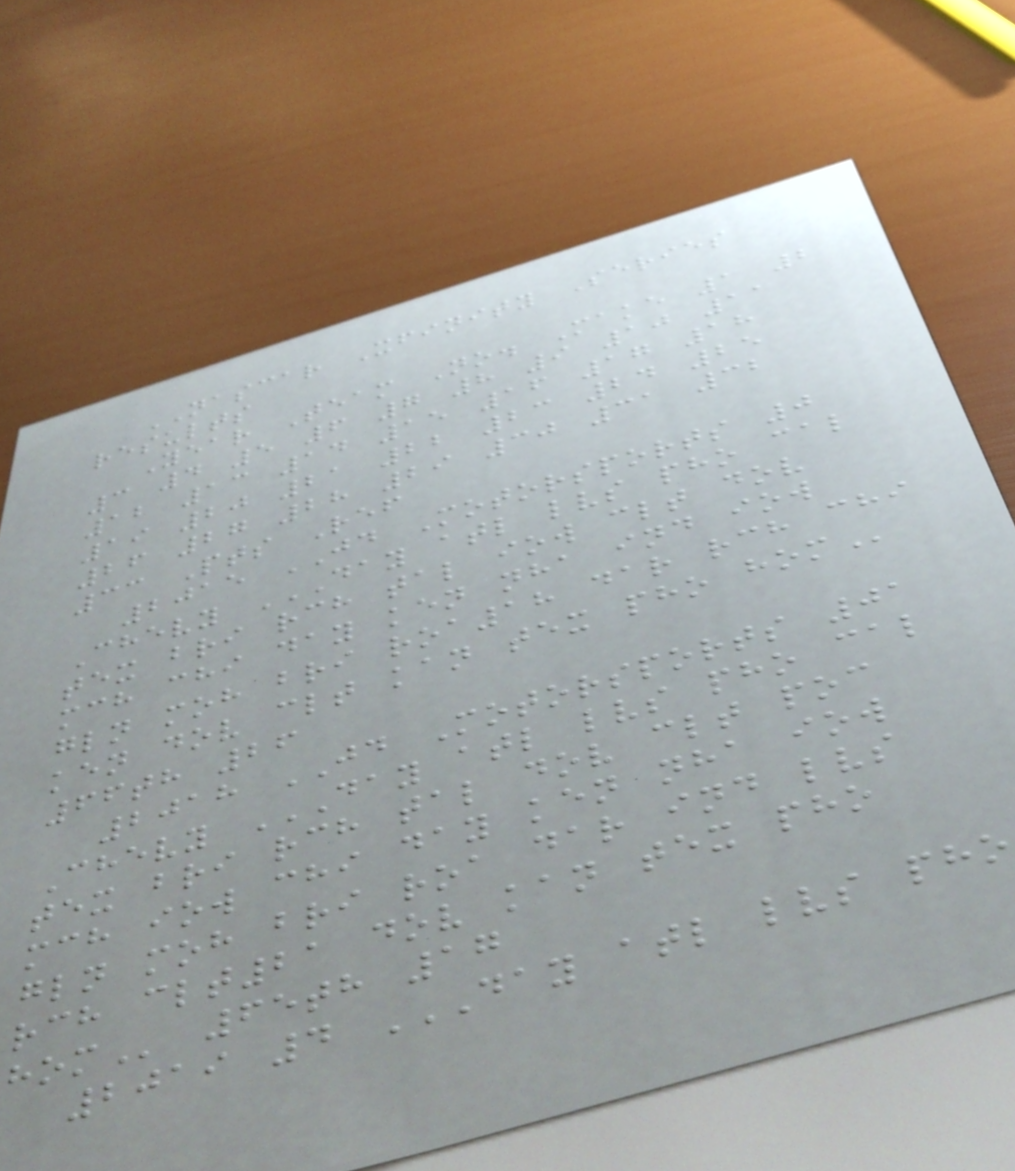NASCAR Xfinity Series
results
Year Team No. Make 1 2
3 4 5 6 7 8 9 10 11
12 13 14 15 16 17 18
19 20 21 22 23 24 25
26 27 28 29 30 31 32
33 Pts Ref
2015 JD Motorsports 0
Chevy DAY ATL LVS PHO CAL
TEX BRI RCH TAL IOW CLT DOV
MCH CHI DAY KEN NHA IND IOW
GLN MOH BRI ROA18 DAR RCH CHI
KEN DOV CLT KAN TEX PHO HOM
66th 26
2018 JD Motorsports 01
Chevy DAY ATL LVS PHO CAL
TEX BRI RCH TAL DOV CLT POC
MCH IOW CHI DAY KEN NHA IOW
GLN MOH BRI ROA DAR IND LVS
RCH CLT21 DOV KAN TEX PHO
HOM 65th 17
2019 4 DAY ATL LVS PHO
